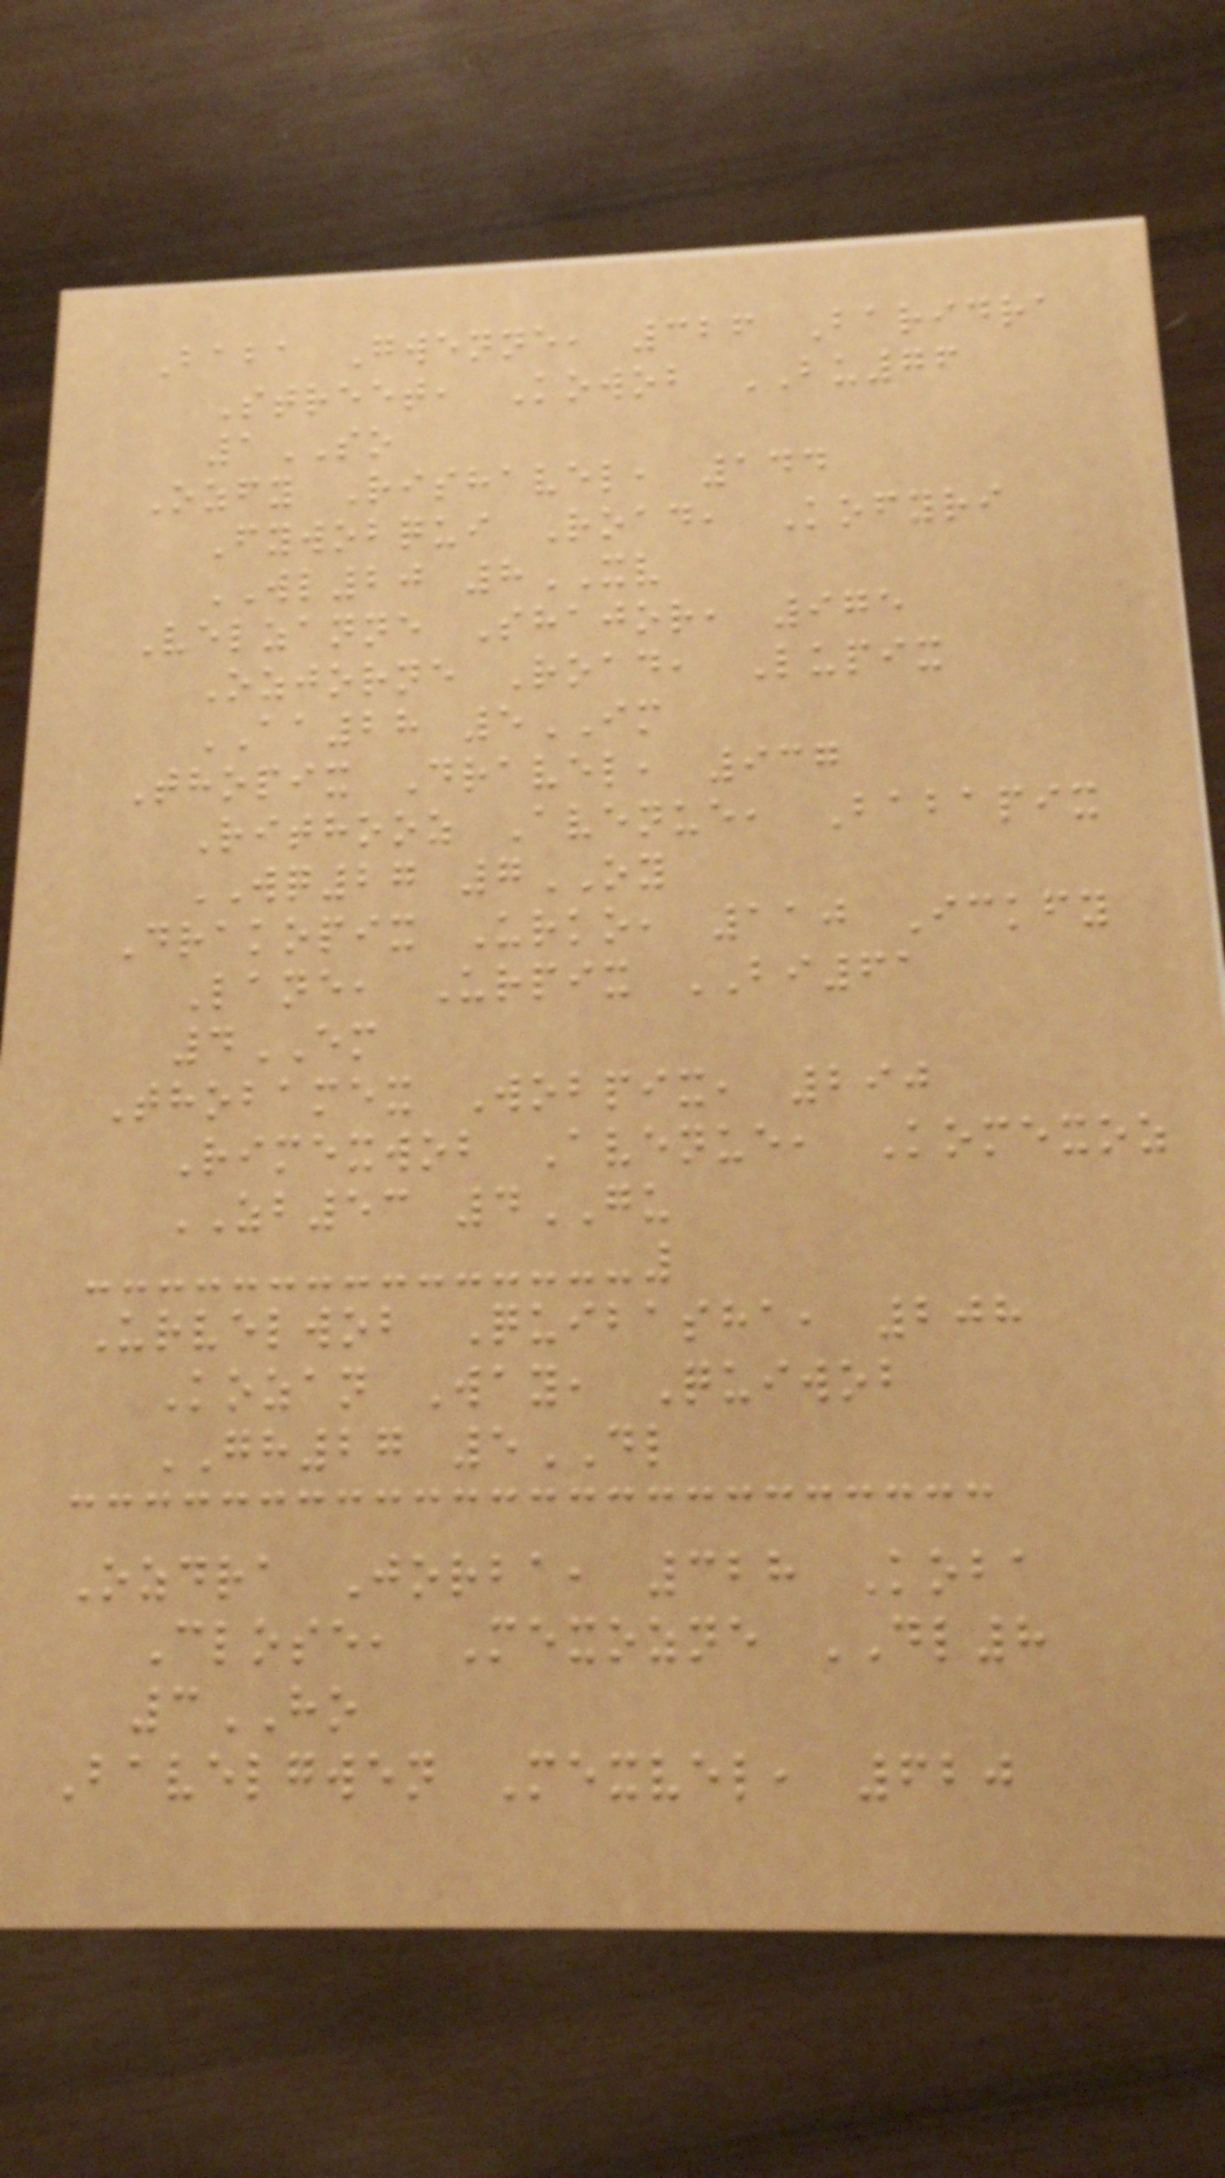Baba Gwenne, 326 Baridra
Street, Kowob BU76
1SO
Ozfy Rishavel, 144
Fywobqui Road, Kofyri
WL20 8XV
Velzanne Shajor, 975
Ozjorne Road, Lupix
AA28 5IM
Thopix Dravel, 937
Rithooz Avenue, Babapix
WQ27 7OY
Drakopix Urko, 110 Ickfy
Lane, Urpix BI61
4EM
Thobamex Wobpix, 290
Rimexwob Avenue, Komexoz
ZB53 4GU
Urvelwob Quibasha, 208
Kozan Way, Quiwob
GH27 5DL
Ozdra Jorba, 328 Koba
Close, Mexozne DL8
3HO
Bavelgwen Mexvel, 620
